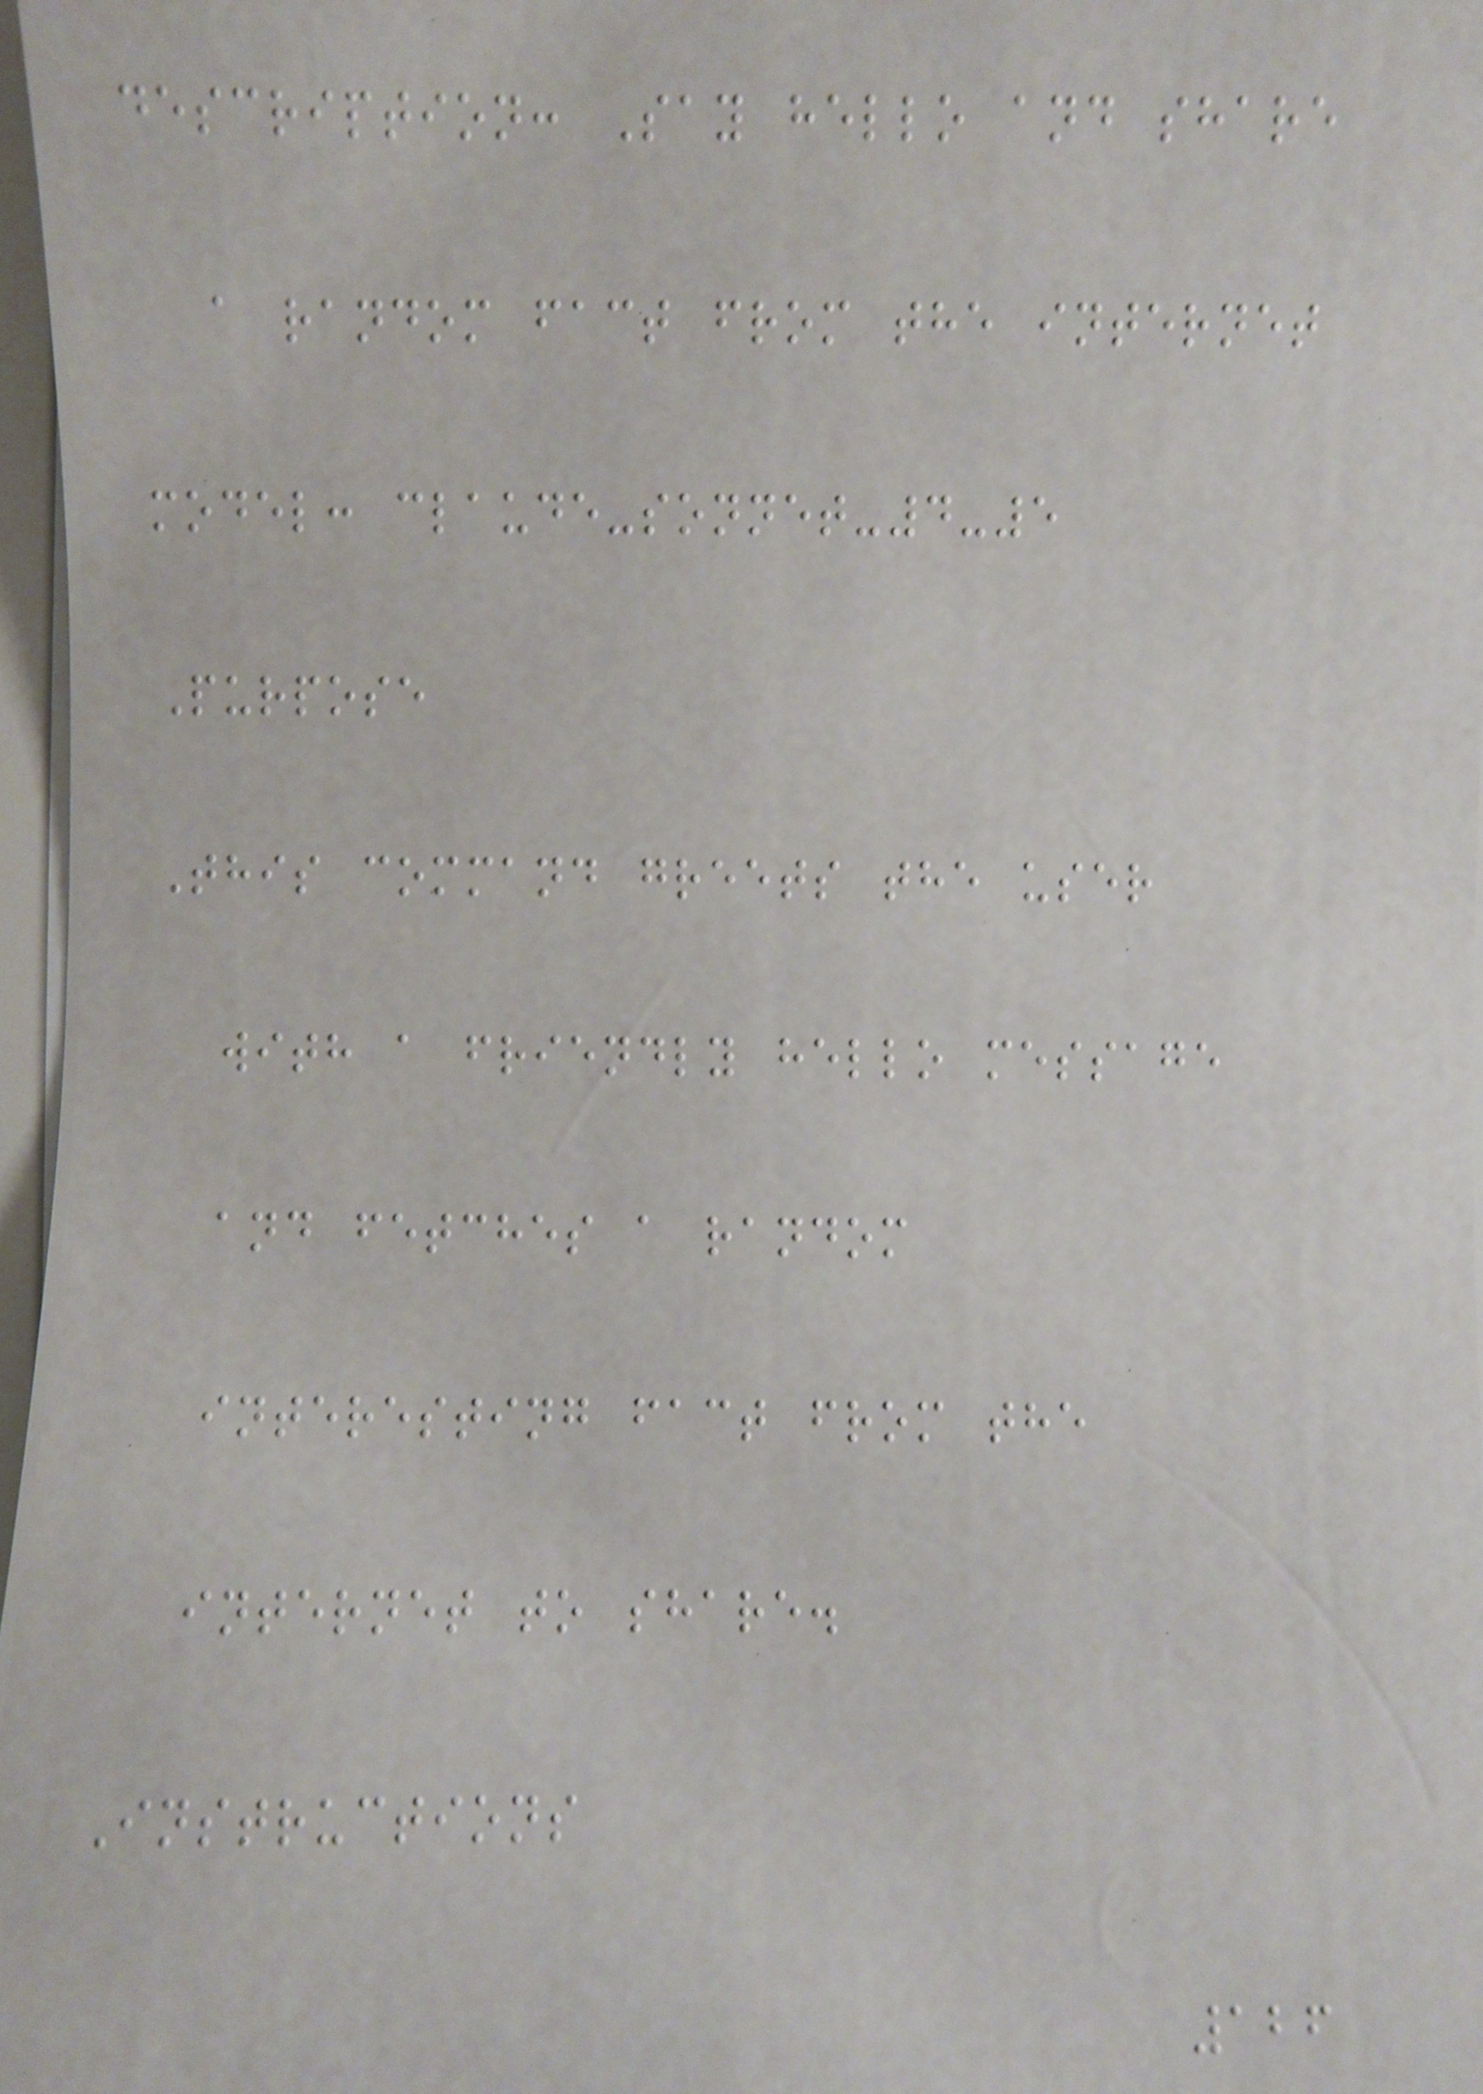description: Say hello and share
a random fact from the internet
model: claude-sonnet-4-5
Purpose
This command greets the user
with a friendly hello message
and fetches a random
interesting fact from the
internet to share.
Instructions
126
